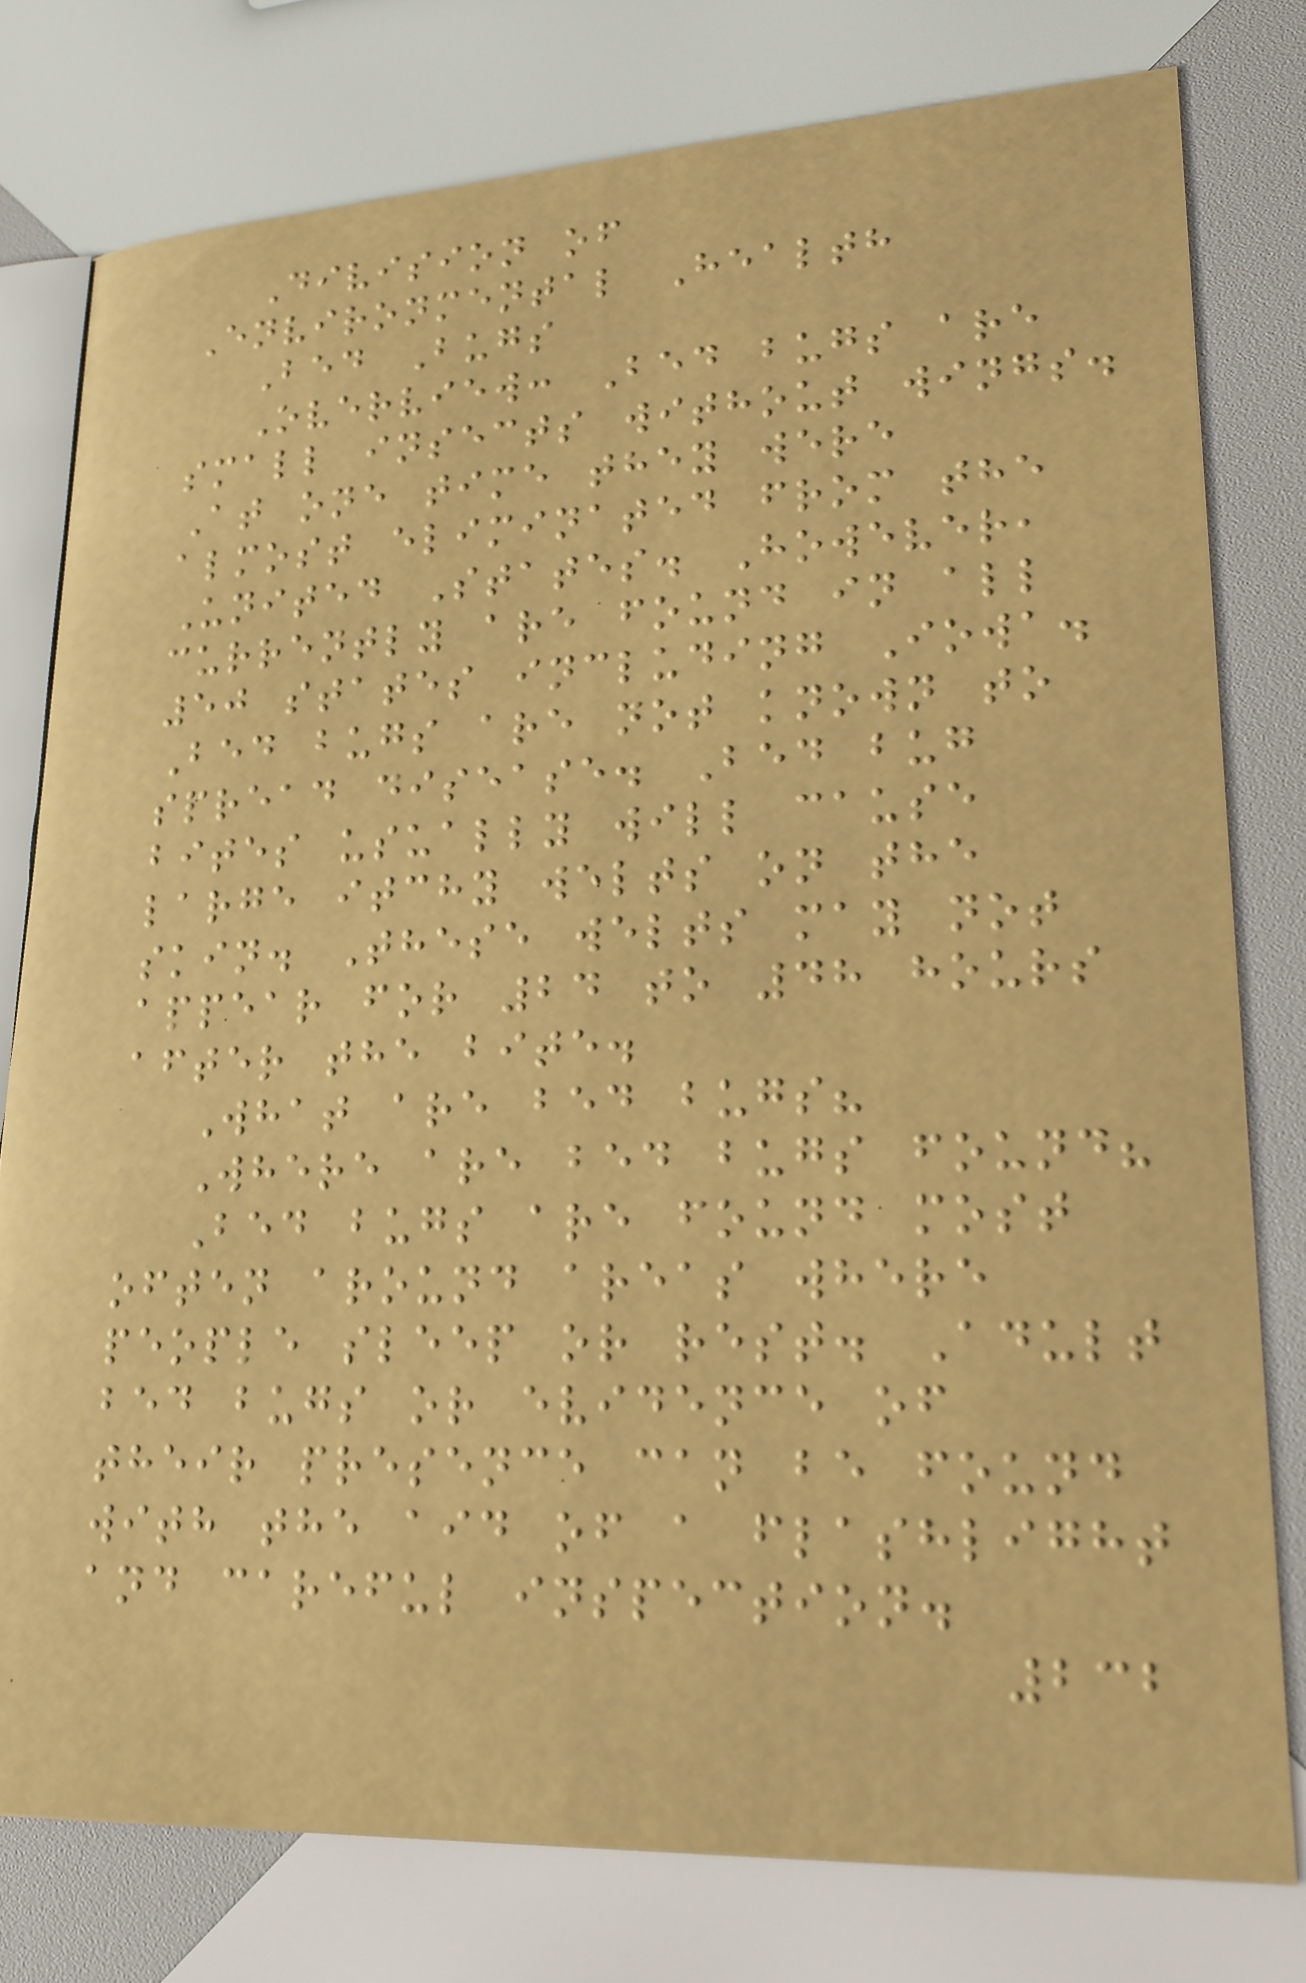Division of
Environmental Health
Bed Bugs
Overview: Bed bugs are
small insects without wings.
At one time they were
almost eliminated from the
United States. However,
currently are found in all
50 states including Iowa.
Bed bugs are not known to
spread disease. Bed bug
bites usually will cause
large itchy welts on the
skin. These welts may not
appear for 24 to 48 hours
after the bite.
What are bed bugs?
Where are bed bugs found?
Bed bugs are found most
often around areas where
people sleep or rest. Adult
bed bugs or evidence of
their presence can be found
with the aid of a flashlight
and careful inspection.
232
